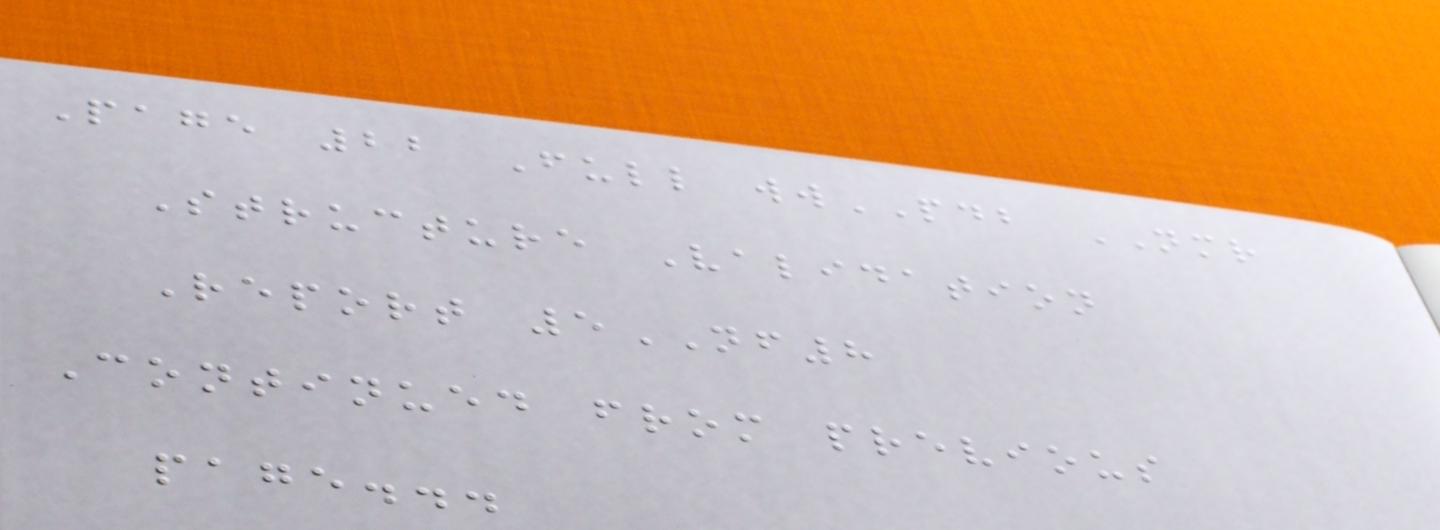Page 22 Full wwPDB NMR
Structure Validation
Report 5NF8
Continued from previous
page...
